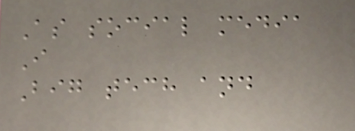As social media
I
Big tech and
